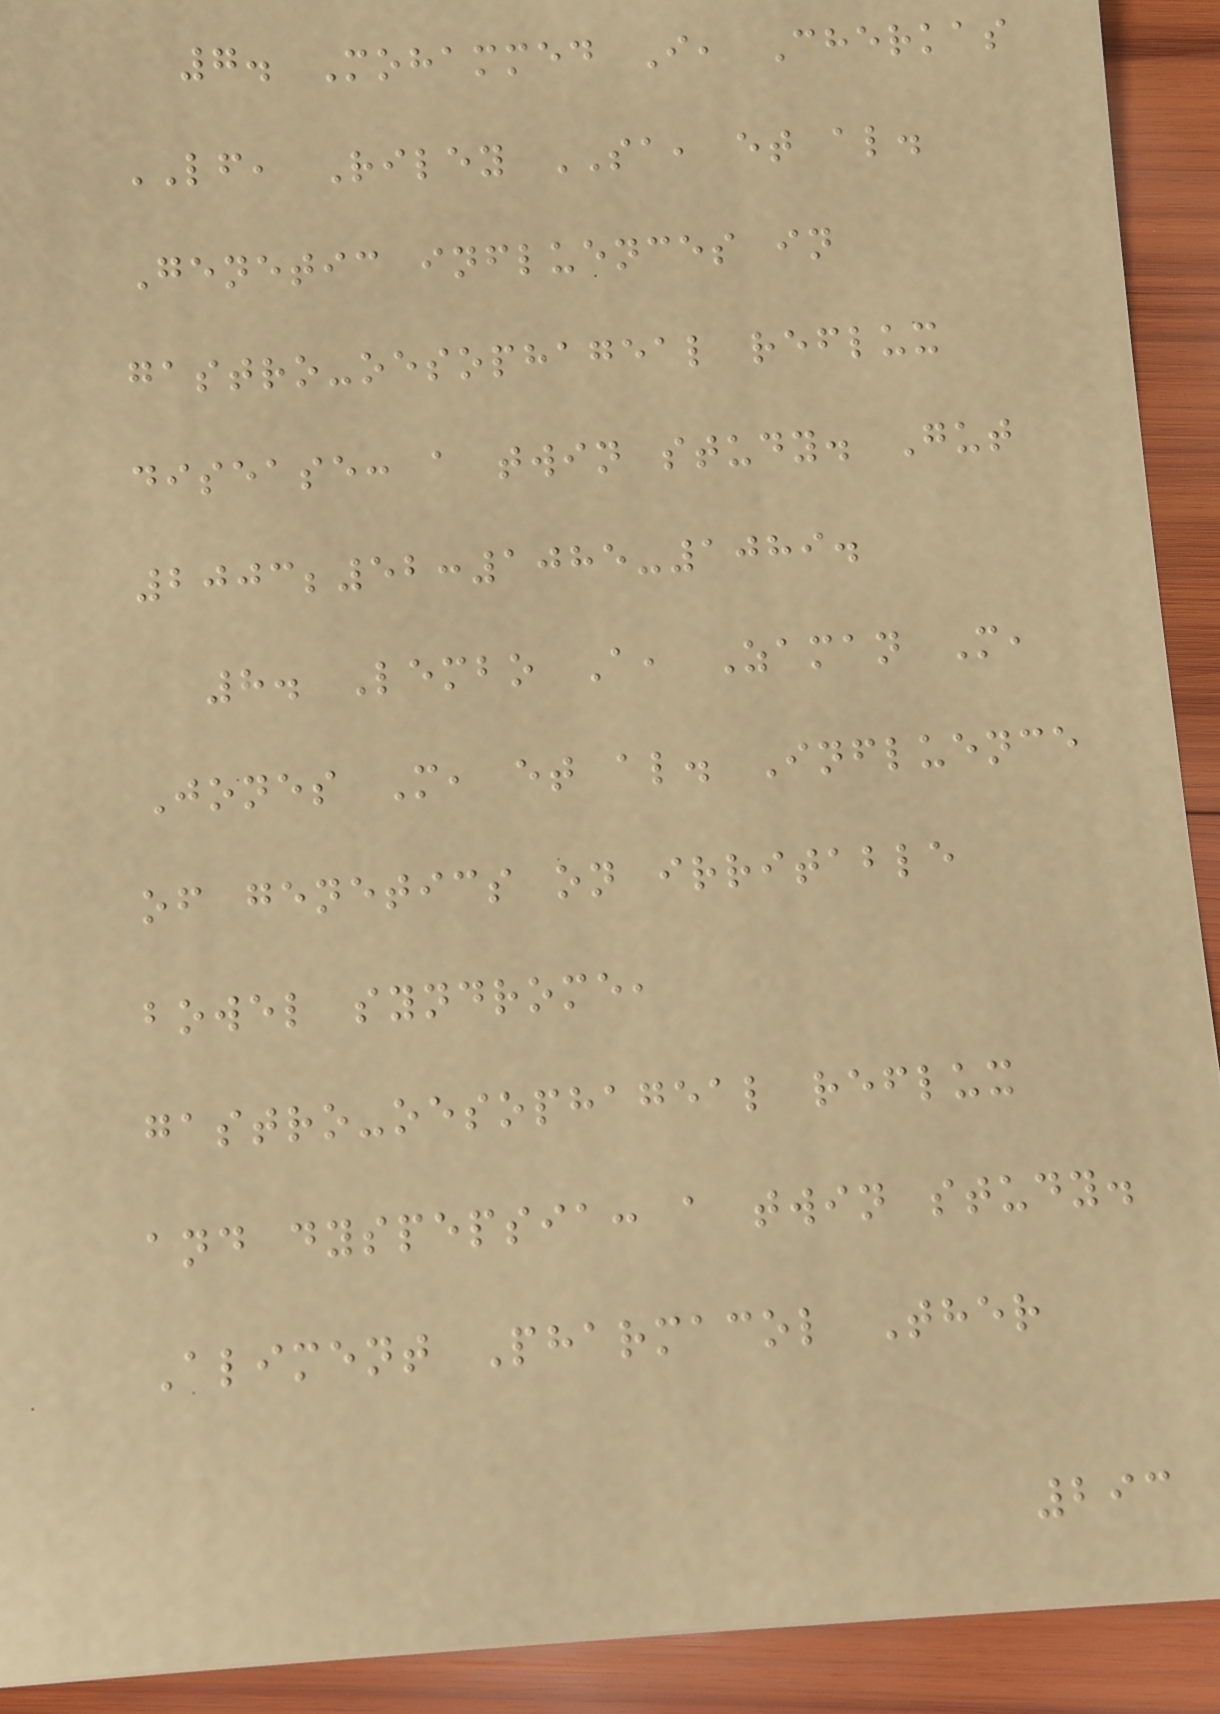7. Mohammed I, Cherkas
LF, Riley SA, et al.
Genetic influences in
gastro-oesophageal reflux
disease: a twin study. Gut
2003;52:1085-1089.
8. Lembo A, Zaman M,
Jones M, et al. Influence
of genetics on irritable
bowel syndrome,
gastro-oesophageal reflux
and dyspepsia: a twin study.
Aliment Pharmacol Ther
293
